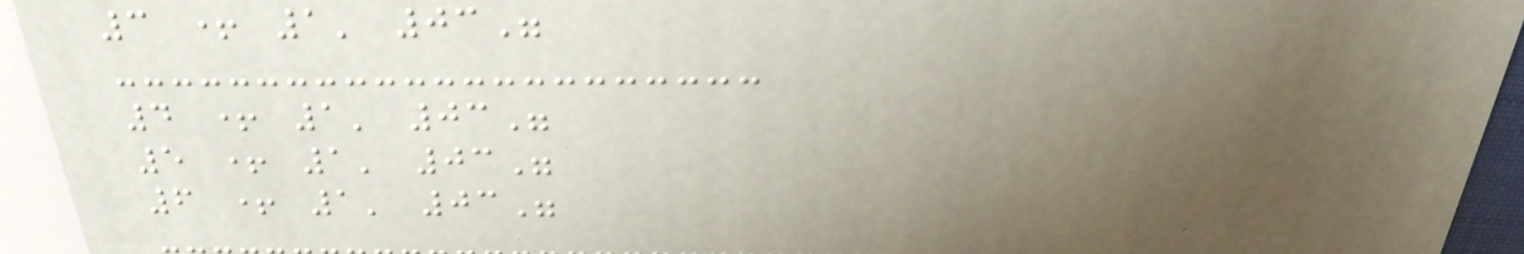3 + 1' 03"
4 + 1' 03"
5 + 1' 03"
6 + 1' 03"
